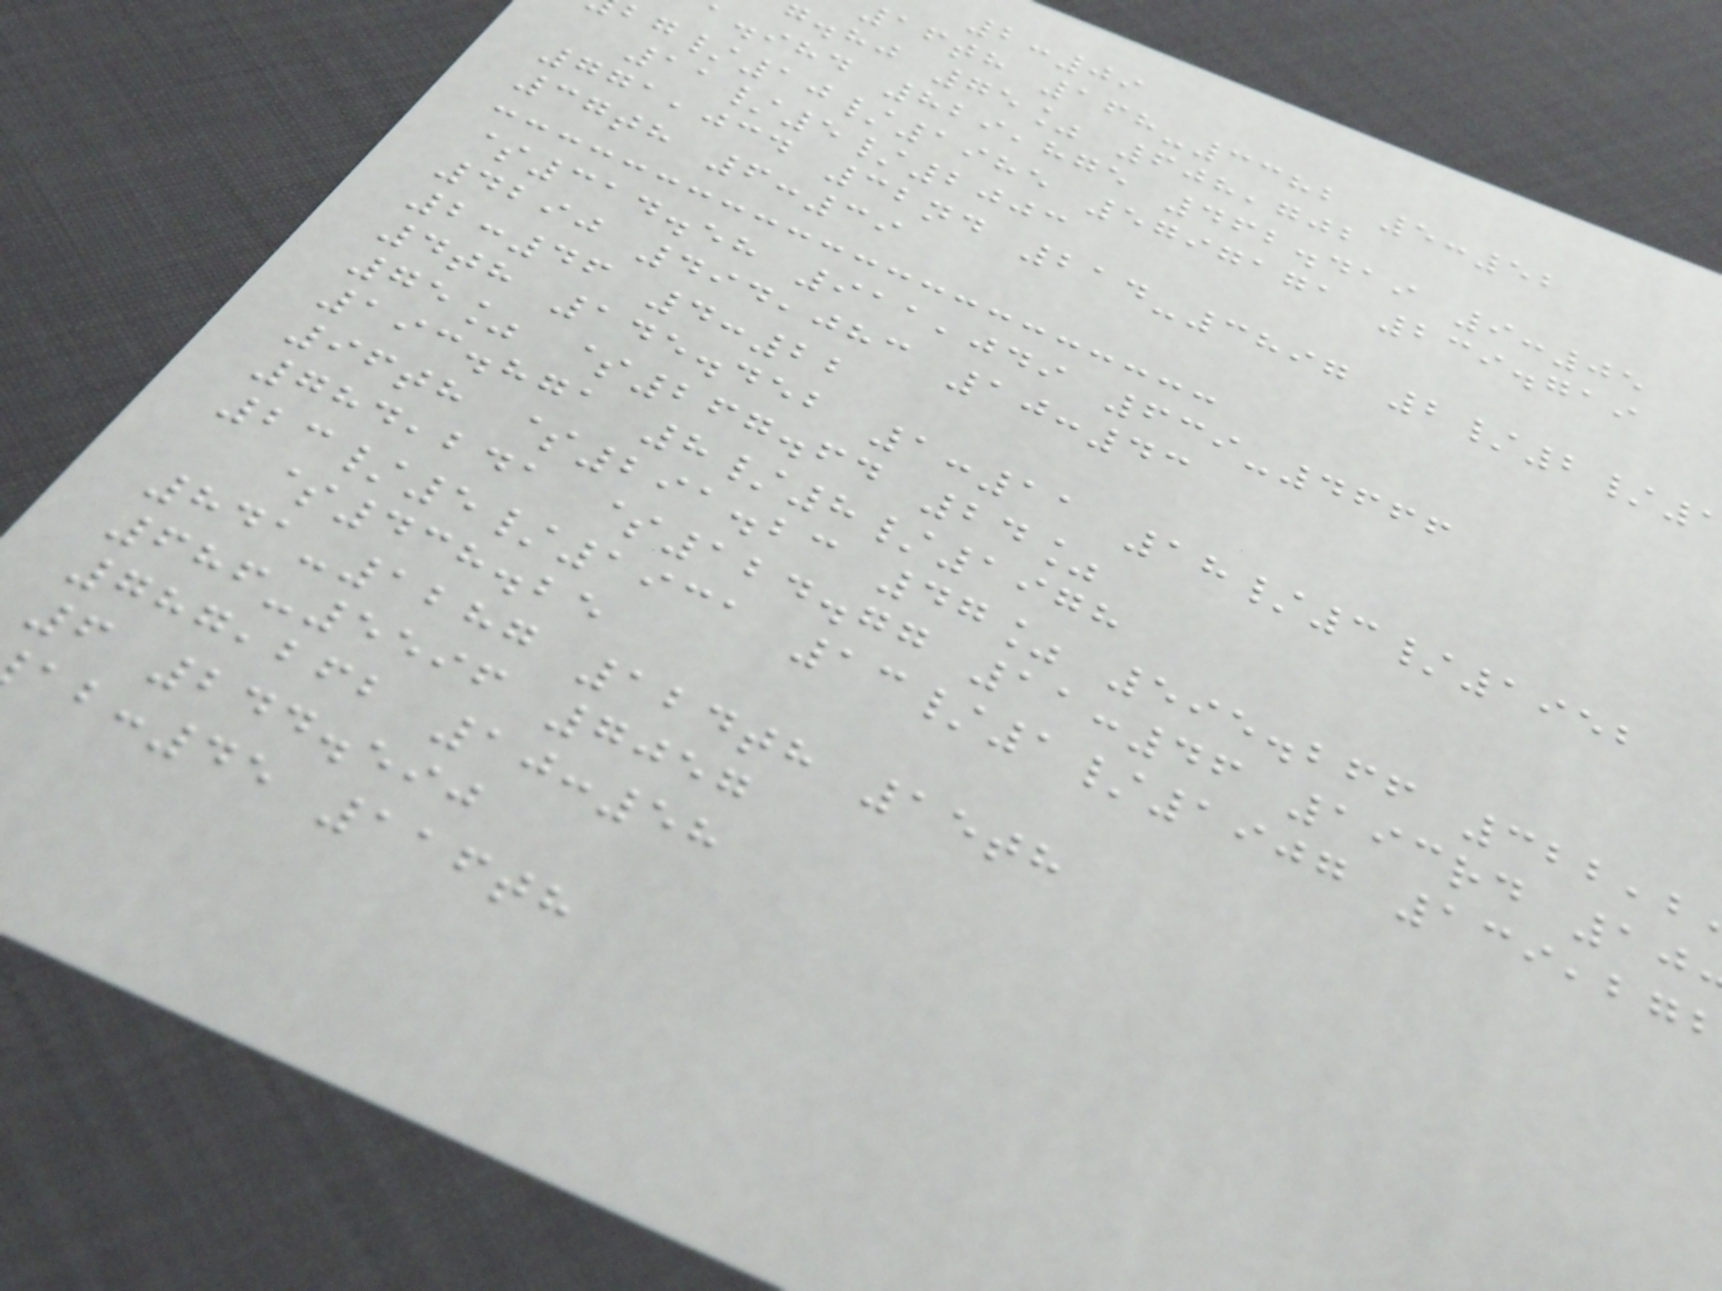2:09
16th 168-3382 5:52
g.hj 75% 608,702
a.ihd 829,875 462.419 9:05
/10/1985 5797171 239.719
11/5/2003
771,034 32nd 214-3897 2/2/
37th 6:39
$314.58 911,049 639-4666
4290 494,083 10:43
2:46 4:22
4th 145.452 1:11 18/3/1952
75% $267.64 24%
193.871 8/8/1978
96th $291.23 47% 595.266 322,2
784,241 $124.77 11:46 193rd 10
23/5/1931 13/1/1907 139,27
$438.25
841-1287 124th 15th
686-5596 7057
787,262 10:58
6 244.590
:45 116th
